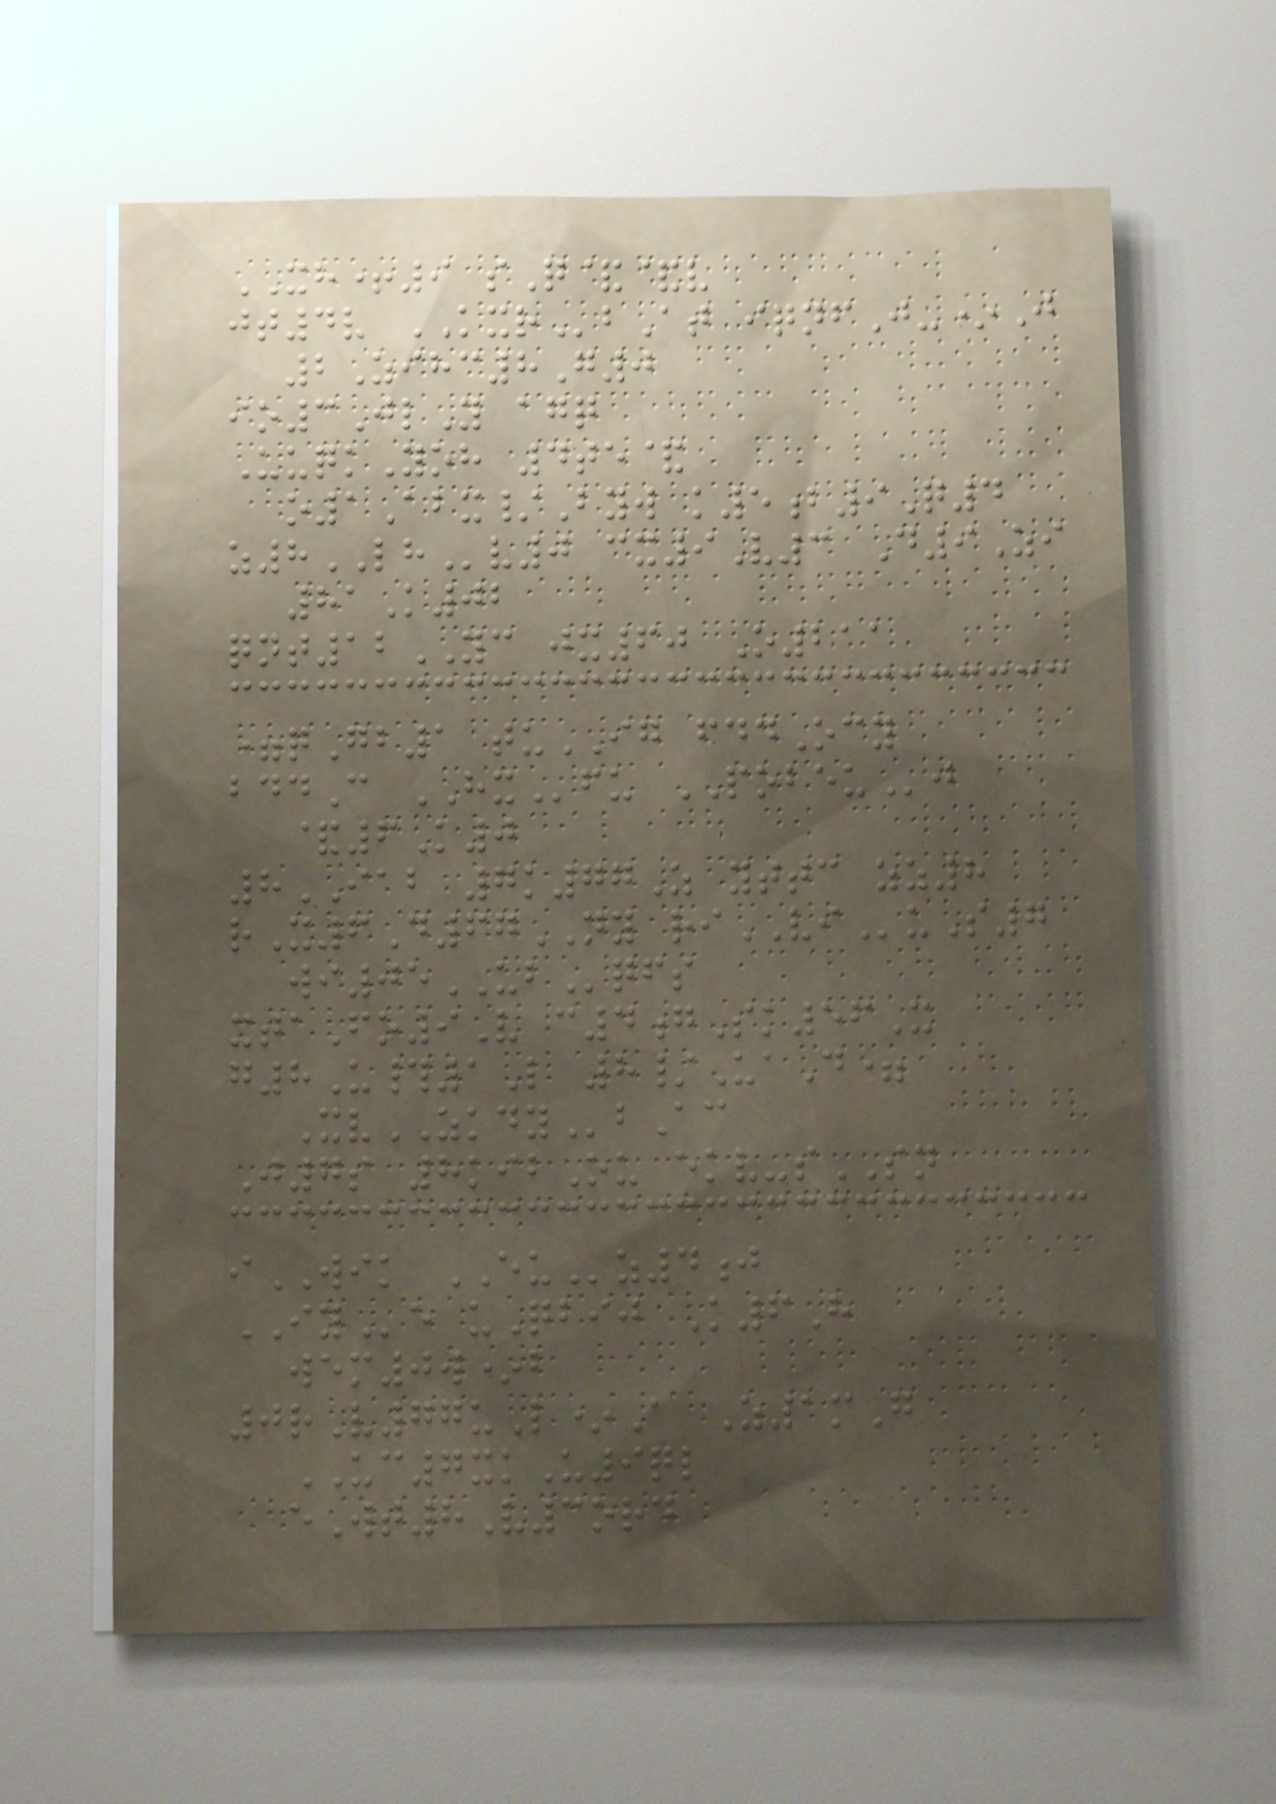XH+9 sQ&&v
jt4v KXRbAt iqnfJ-*J
2Zihc8G0
io3JlY agq
UuqkYoh 4te&
o1Abx/Byw k5b9Q4
z8LHv0 cx9V3 D9Zi
81K02
qnt12YC jx60 O211
=qGb1 tuIG fddOcy
bddC HXfu POBEUj
&6K0
8IAB 7k77Z yttc zz8
rX6D67NY riVIuS7
wi05UBqfs
xtaFo9V c4gSk56X
g8U#1L 8/UaD=
XvZKDYbAc
J7s 8kibOu ekv-sSN
iWIK EUz4j
IYe uQbij K6H
wem0w*b
0rV77uL*A Z1mG
UC7xkU9ql
eWt8V3ord
